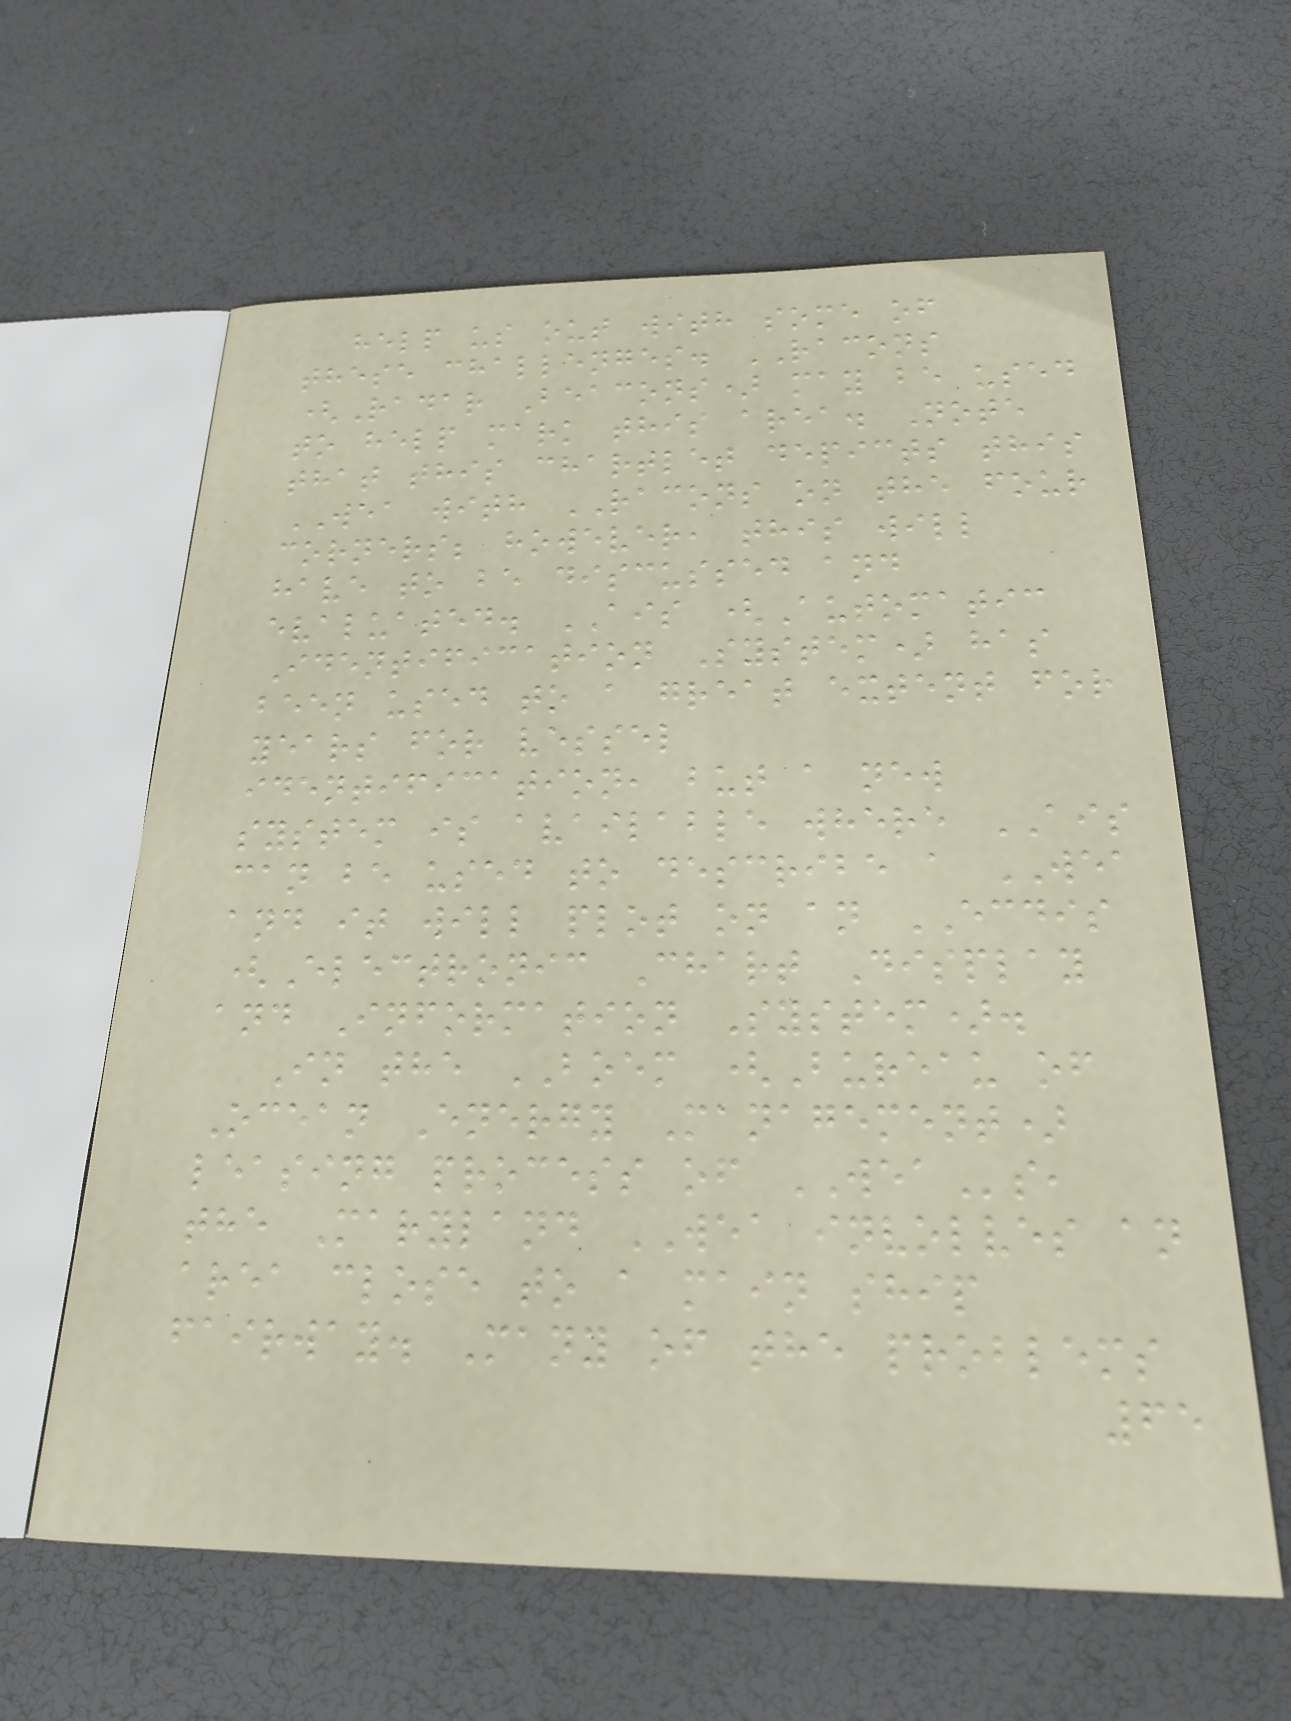help us out with some of
these challenges. RACONS
(Radar Beacons) may be used
to help mark this area. Note
that this chartlet depicts this
WEA with RACONS on the four
corners; however, this will
have to be discussed and
evaluated. AIS (Automatic
Identification System) has
been used to a great extent for
years for vessel
identification, but a new
system is available where AIS
can be used to describe a WEA
and it will plot on an ECDIS
(Electronic Chart Display
and Information System).
In the BOEM (Bureau of
Ocean Energy Management)
leasing process of WEAs,
the Maryland WEA involves an
area close to a main ship
fairway. Many of the problems
65
